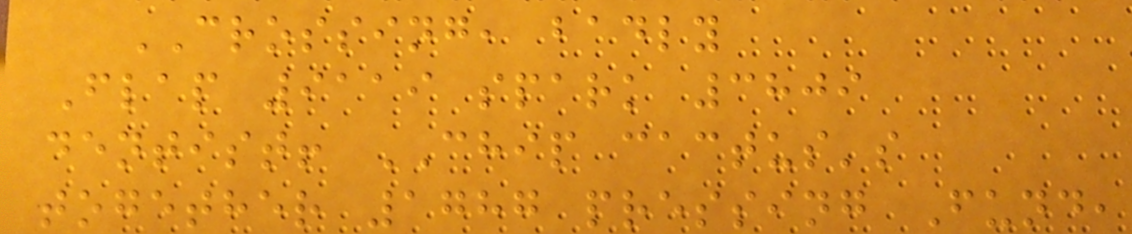CROSSING, badly
Flap 9119 spark 3809
dentist! CHIP cactus's
together 1787 pressing Fund,
